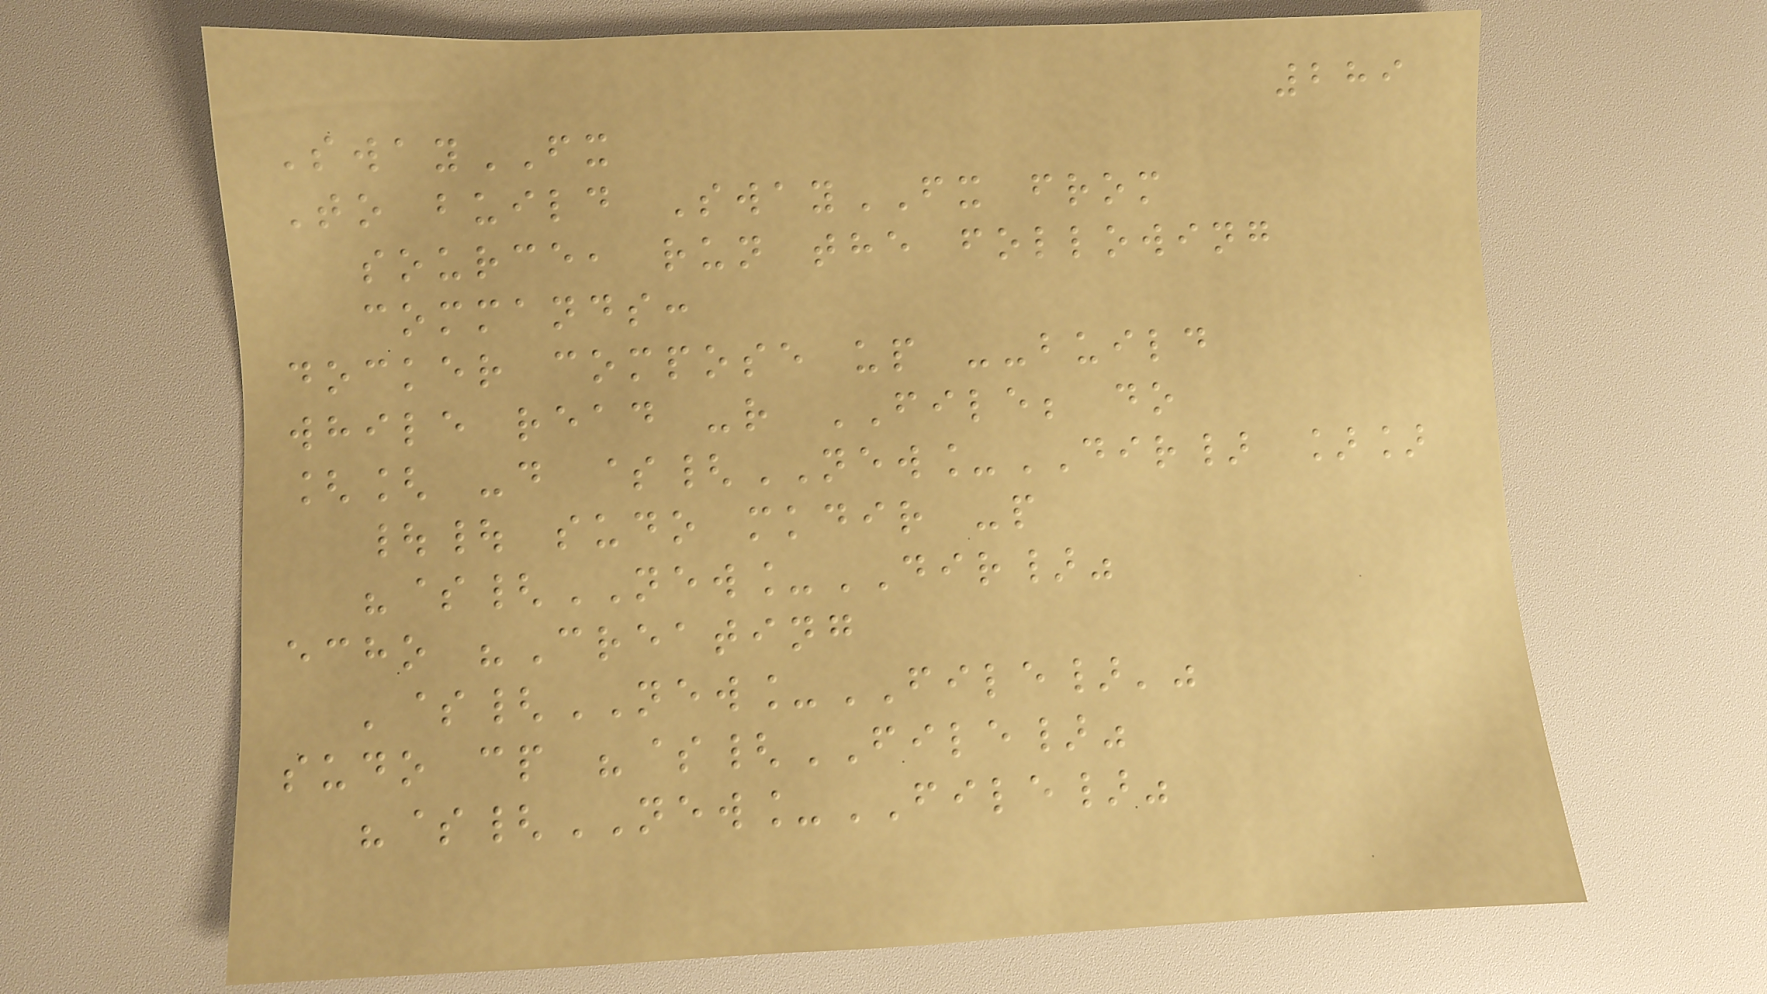289
SwayFX
To build SwayFX from
source, run the following
commands:
docker compose up --build
while read -r FILE; do
[[ -d ${NEW_DIR} ]]
|| sudo mkdir -p
"${NEW_DIR}"
echo "Creating
'${NEW_FILE}'"
sudo cp "${FILE}"
"${NEW_FILE}"
